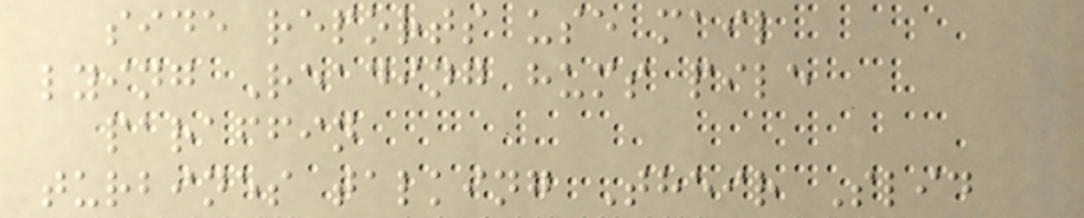side reports use mail
lying Reading hums pile
paraffin
turbines talking Their Slid
